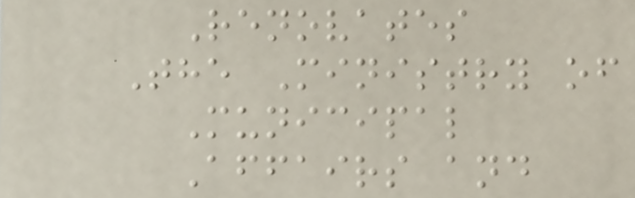Renovates
The Ministry of
Municipal
Affairs and
